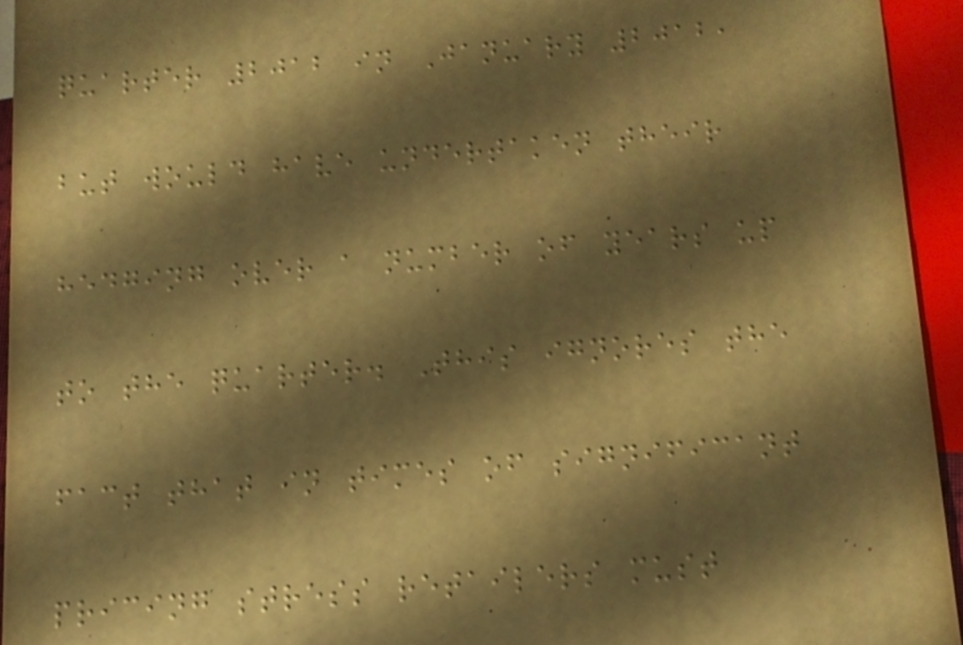quarter 2012 in January 2012,
but would have undertaken their
hedging over a number of years up
to the quarter. This ignores the
fact that in times of significant
pricing stress retailers must
